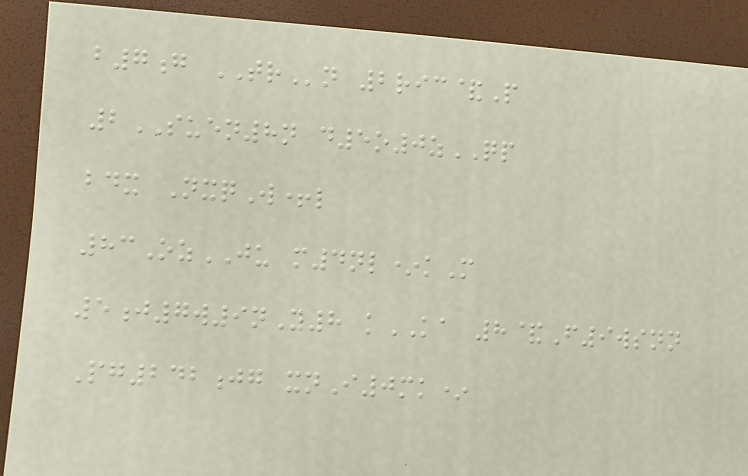b7g TRn 2ric&P
2SUEN8n d5o0zQP
bdx NxqW+l
83OzJU m4nl*kM
5j7w9nY8 kKA 8&F9wsnn
Pg242jg xnI0mk*
